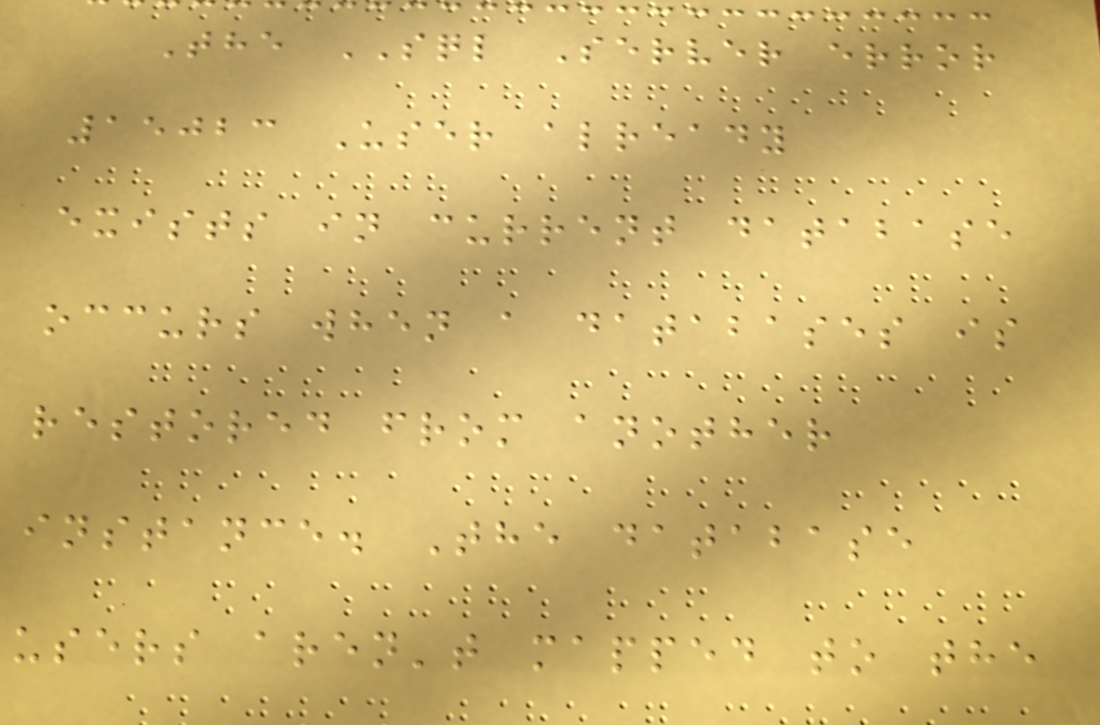The SQL Server error
15023 User already
exists in current database
occurs when a databases is
restored from another
instance. The database
users aren't mapped to the
